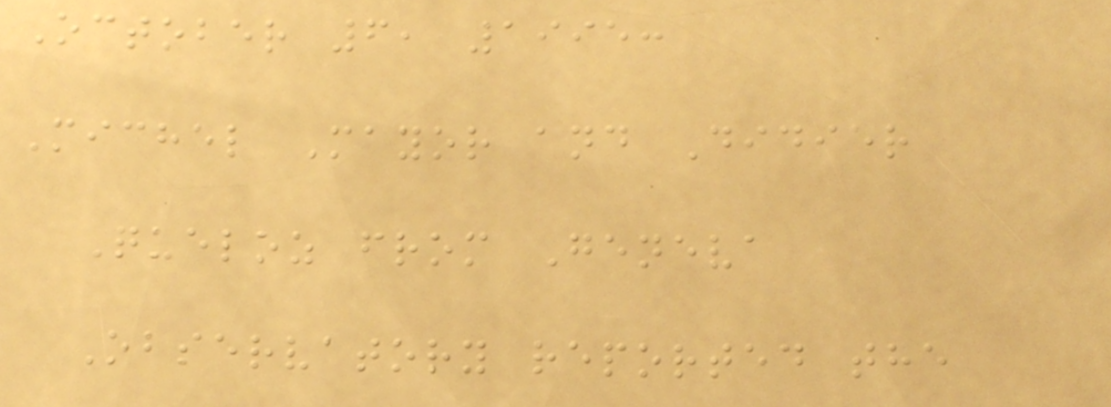October 6, 1995:
Michel Mayor and Didier
Queloz from Geneva
Observatory reported the
